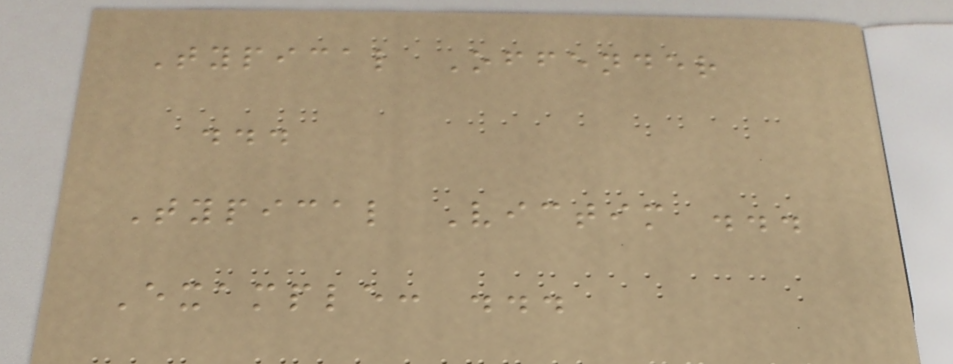Typical Offender
...
Typical Victim ...
Example: ...
